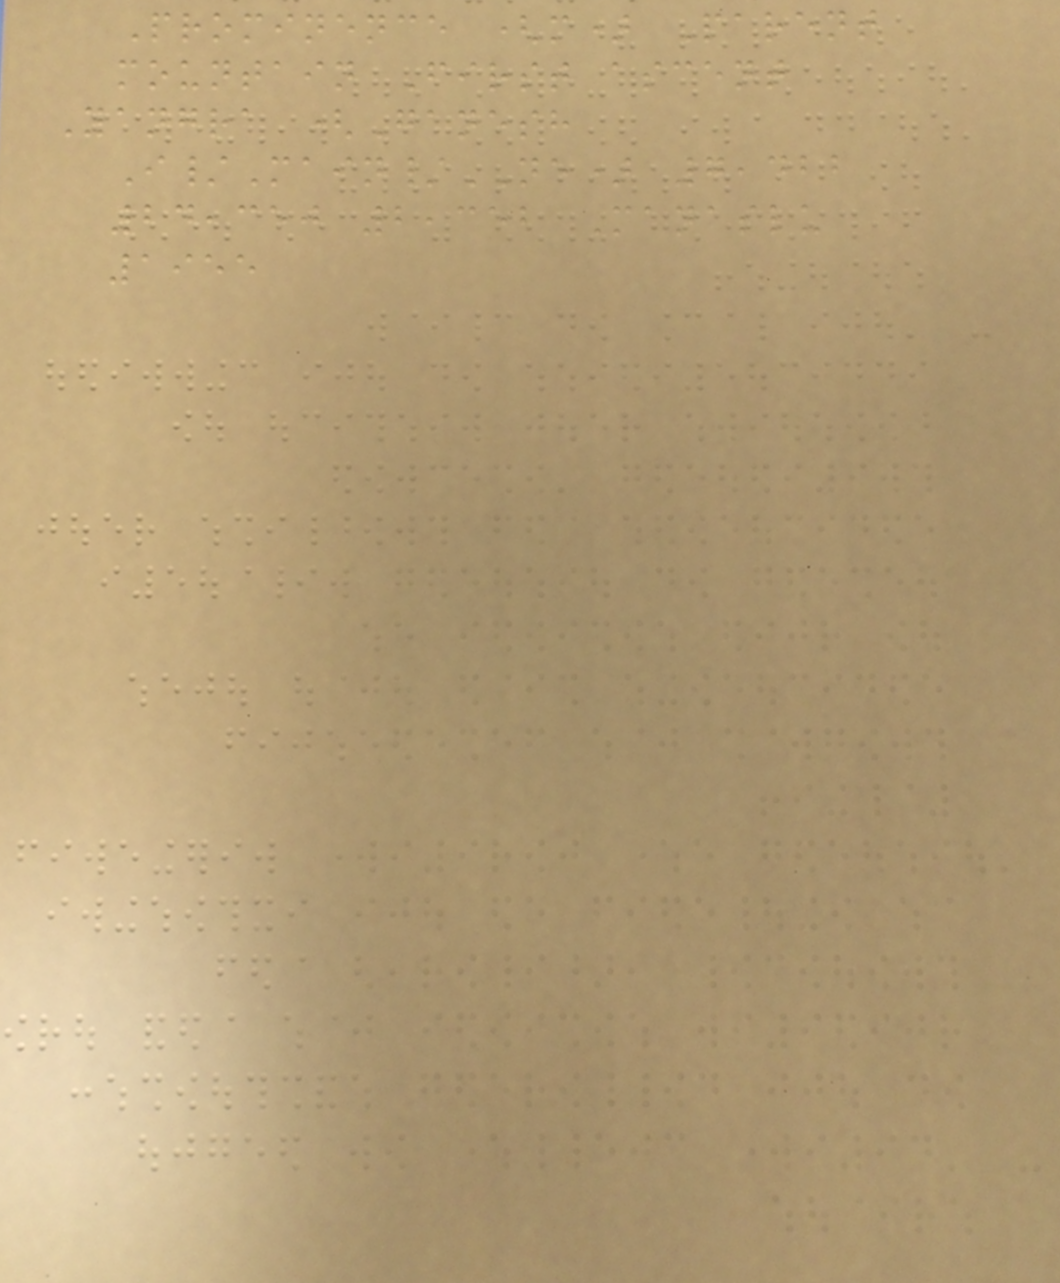Prominence (m) Parent
mountain First ascent
Yangra (Ganesh
I/Main/NE) 7,422
24,350 2,352 Manaslu
1955
